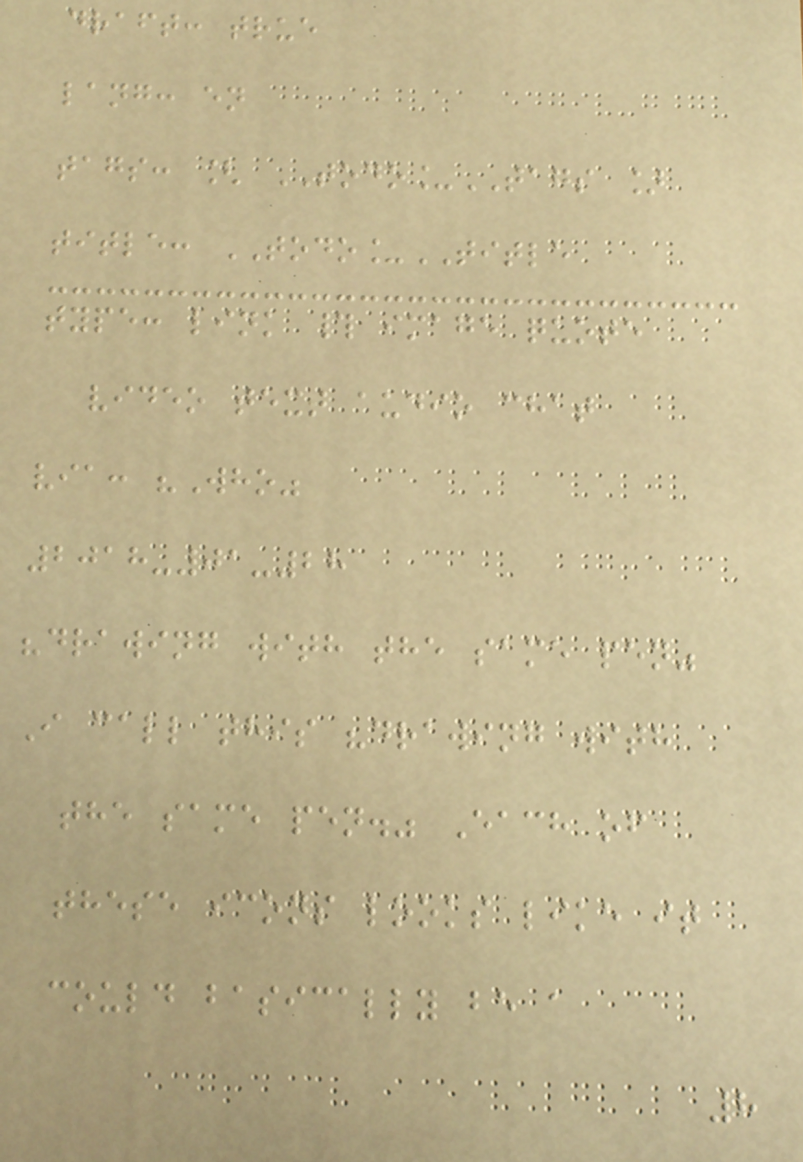draft: true
lang: en
tags: [ TODO_TAGS ]
title: TODO_TITLE
type: link # image quote
video text audio chat
via: "Who"
2018-01-28
"drawing with the same pen"
I call this "drawing with
the same pen." Each of
these icons looks like it
could basically be a
8
